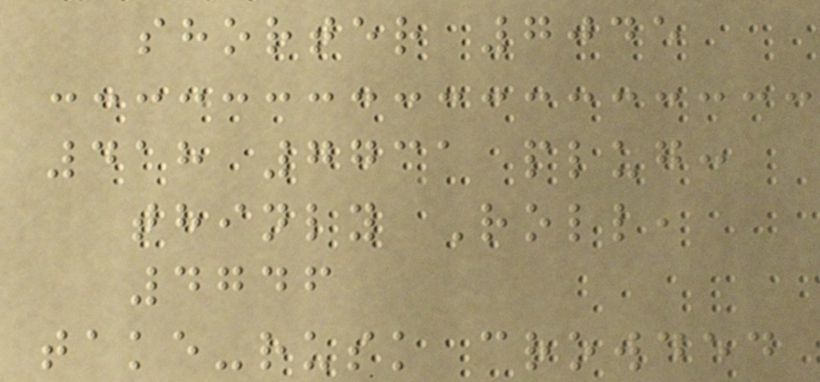shorter 7045
418 7731 plug:
thinly Roll,
4746
take-rusk crowded
